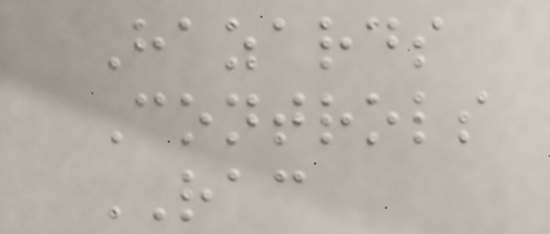Hazards
Controls
RAC
